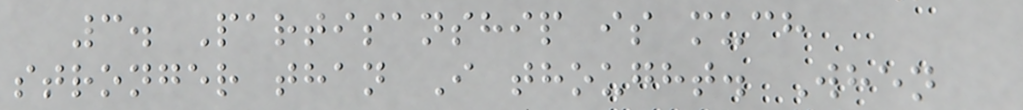3. Partisanship is much
stronger than I thought. When
